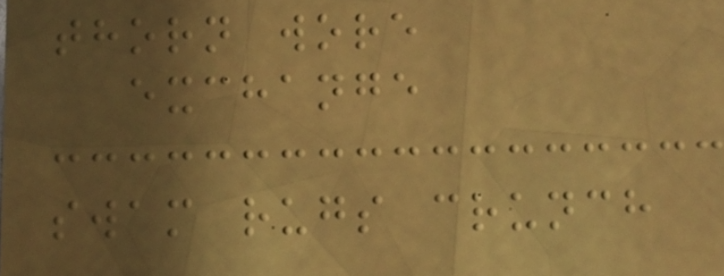thorn wore
exchange
swam rugs crunch
